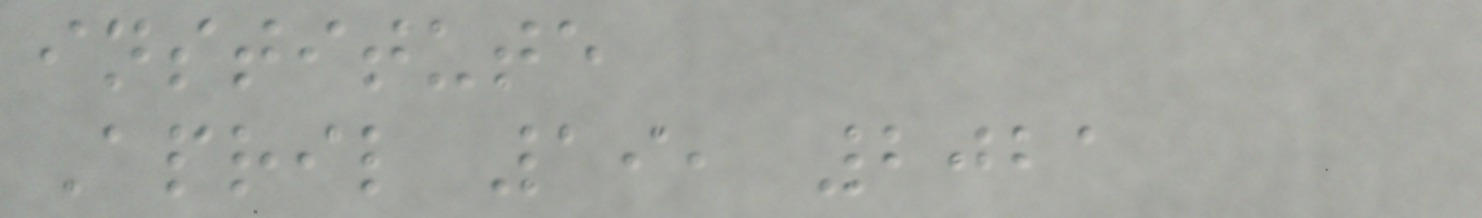institute
April 19, 2021
